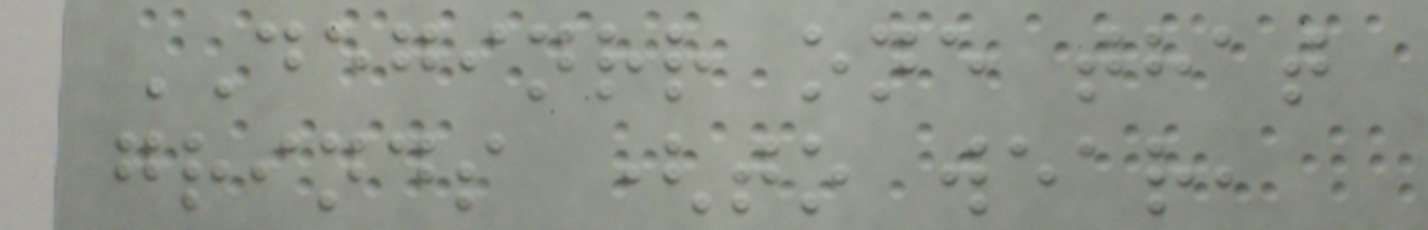DEGINRR one that
grinds (to wear,
